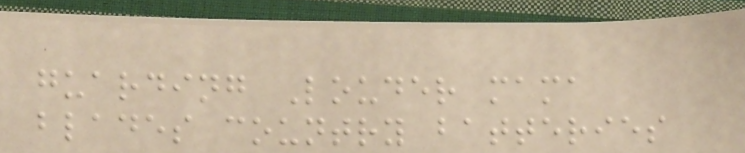guarding Louder mama
blades country batteries
